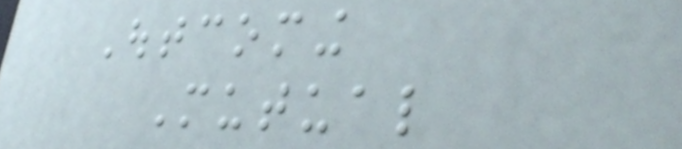Outcoming
Mutual
